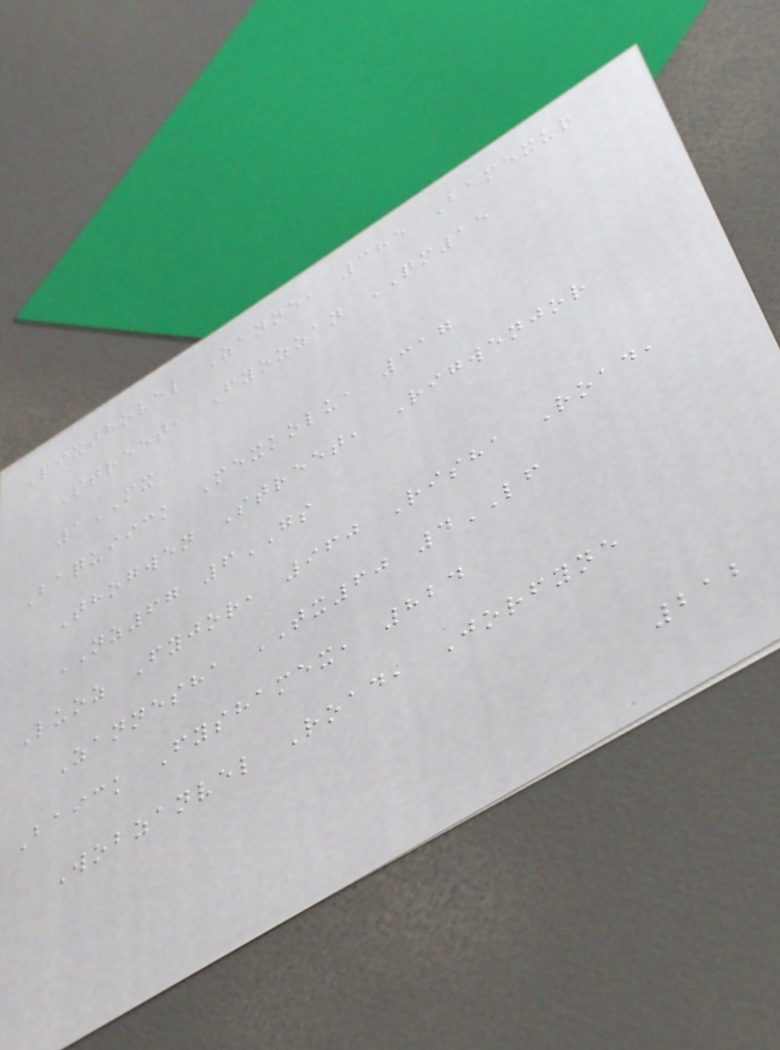Pixthovel Zanne, 385 Bamexur
Street, Fyozzan QM15
1MX
Baquiick Mexkolu, 317
Thogwen Street, Rigwenjor
NZ67 6GS
Luoz Fyjor, 960 Risha Road,
Zannesha TX60 4LF
Baick Fyshamex, 824
Wobzanvel Road, Jorfyne
212
